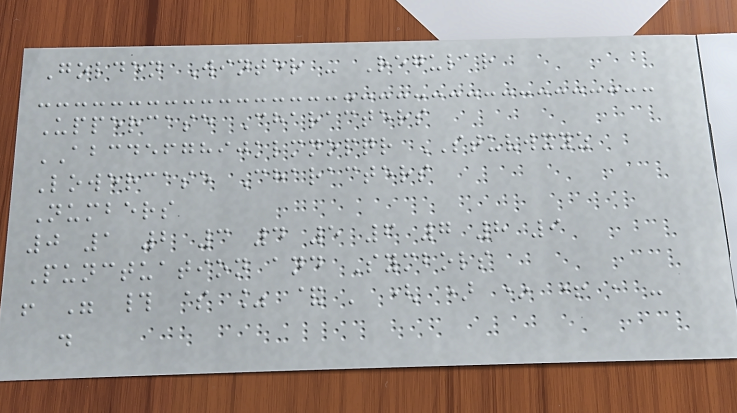Golden Winter - Regular
Uppercase Characters
ABCDEFGHIJKLMNOPQR STUVWXYZ
Lowercase Characters
Numbers
0 1 2 3 4 5 6 7 8 9
Punctuation and Symbols
! " # $ % & ' ( ) * + , -
.
